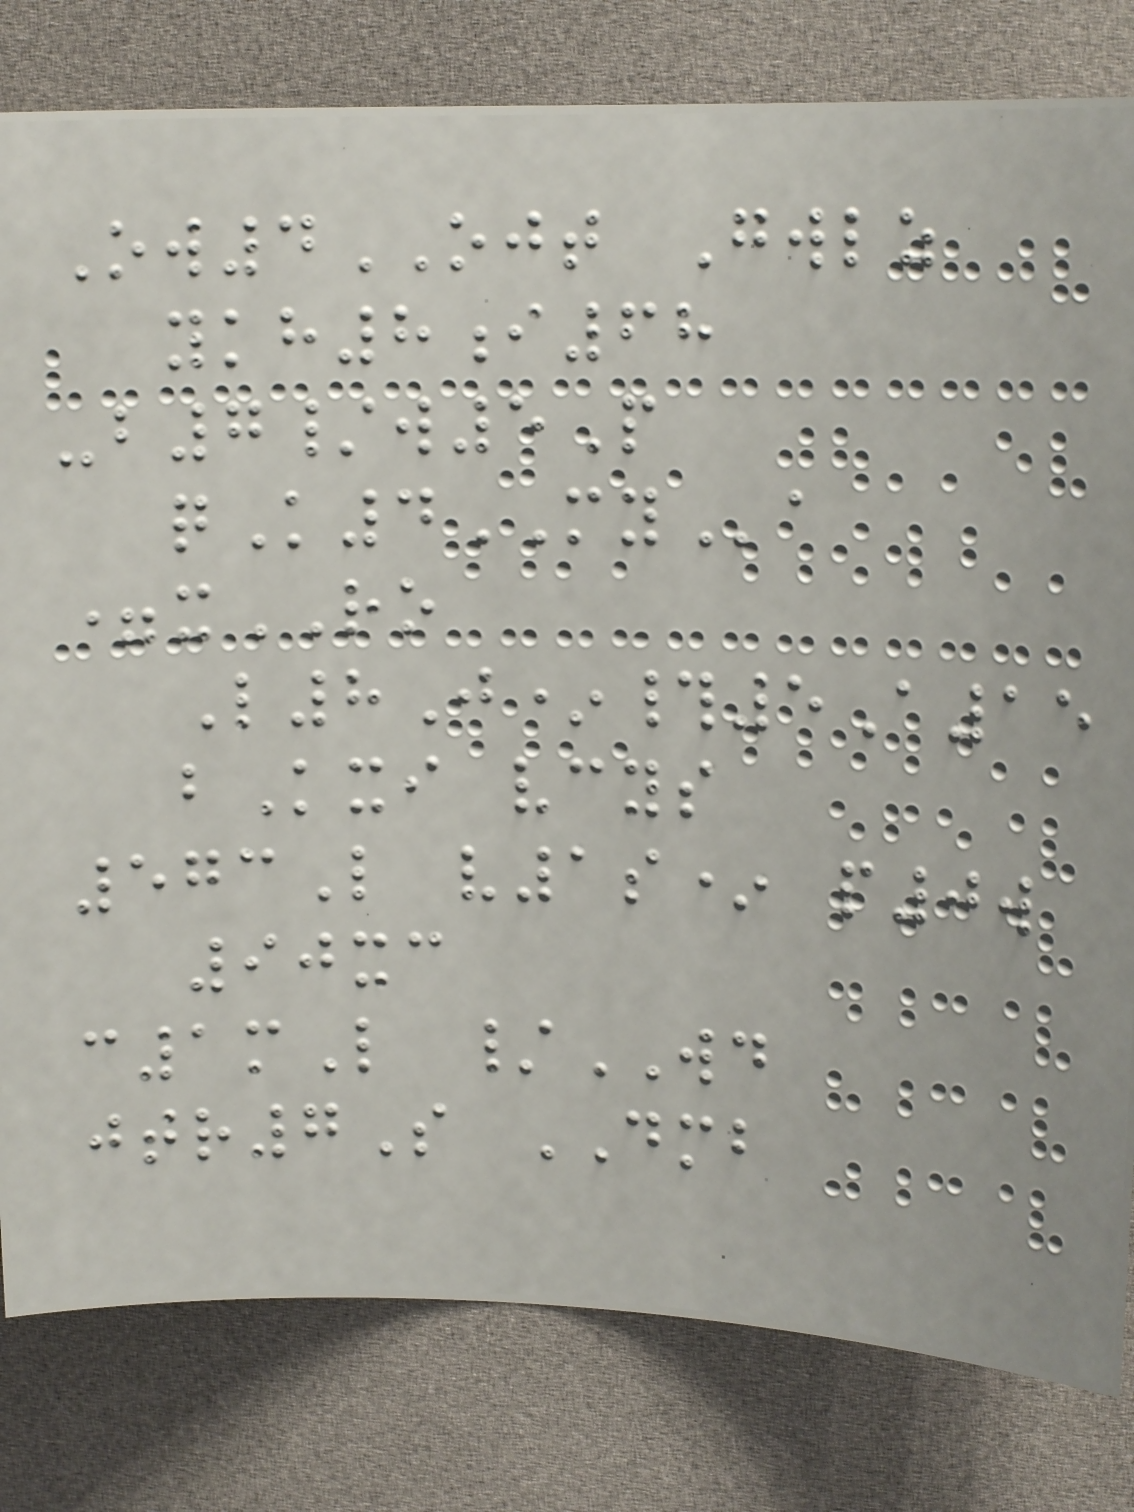Ow4OJT Gwlz
ykh8i68
-b7/w5P
qK4MYa
=xRO
L8J*#5A15
bKxi vcys
573L v1s* p0w
90xc
c1mL /WD
jtr7S DMB
